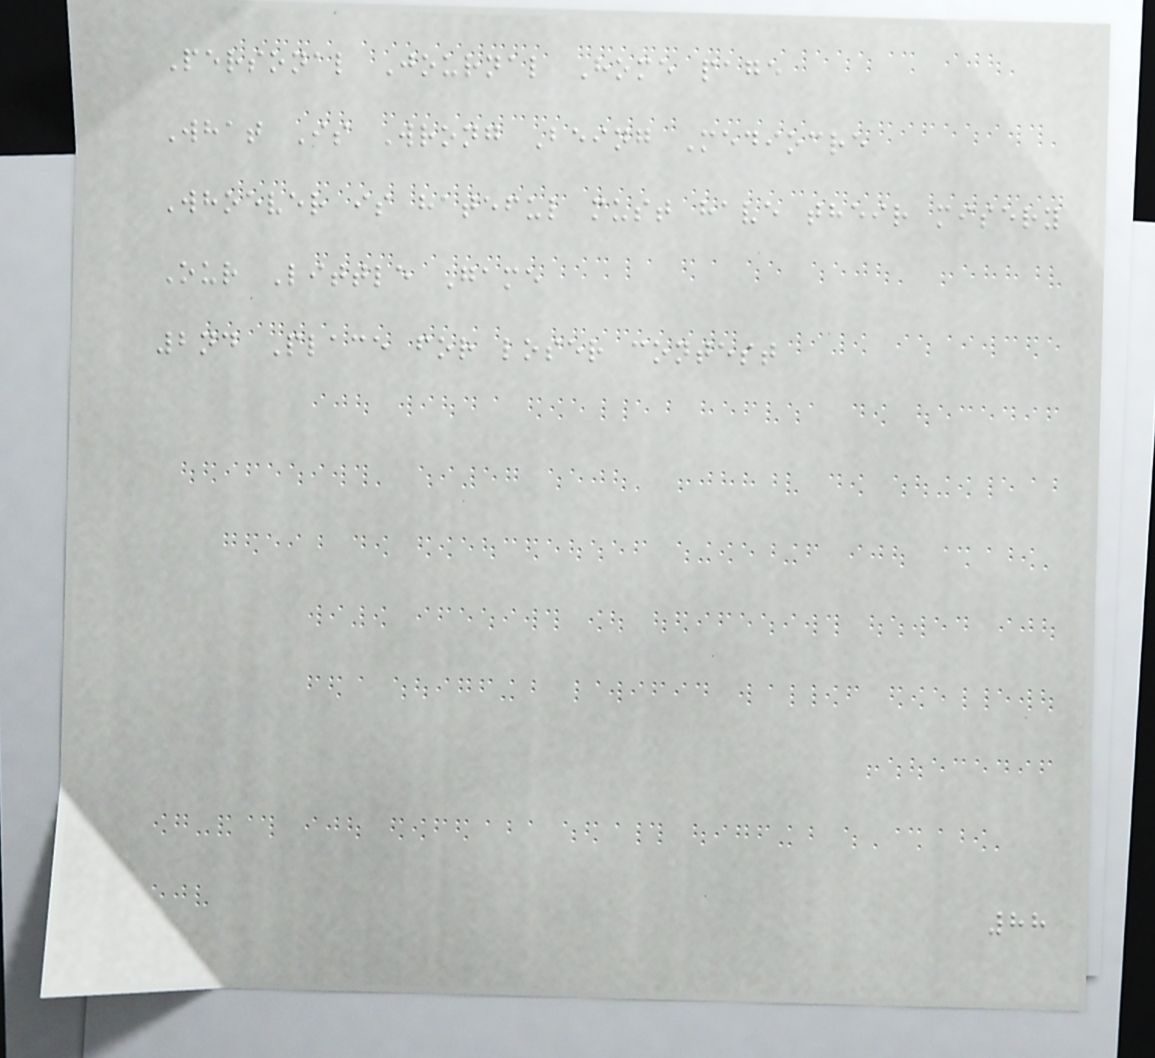Personal Journal Home page
What Is Wrong Being Mediocre
Whoever is hateful must have their misery
Our Little Game
2nd Place for loser contest
88
